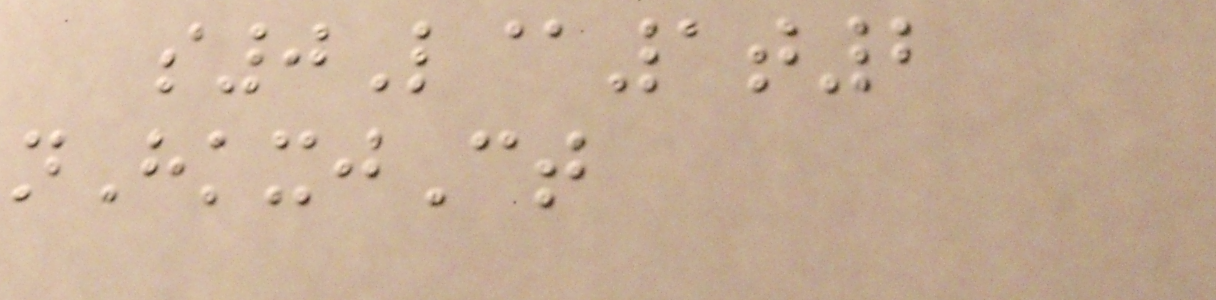s0L@1t2
nHkxjCt
